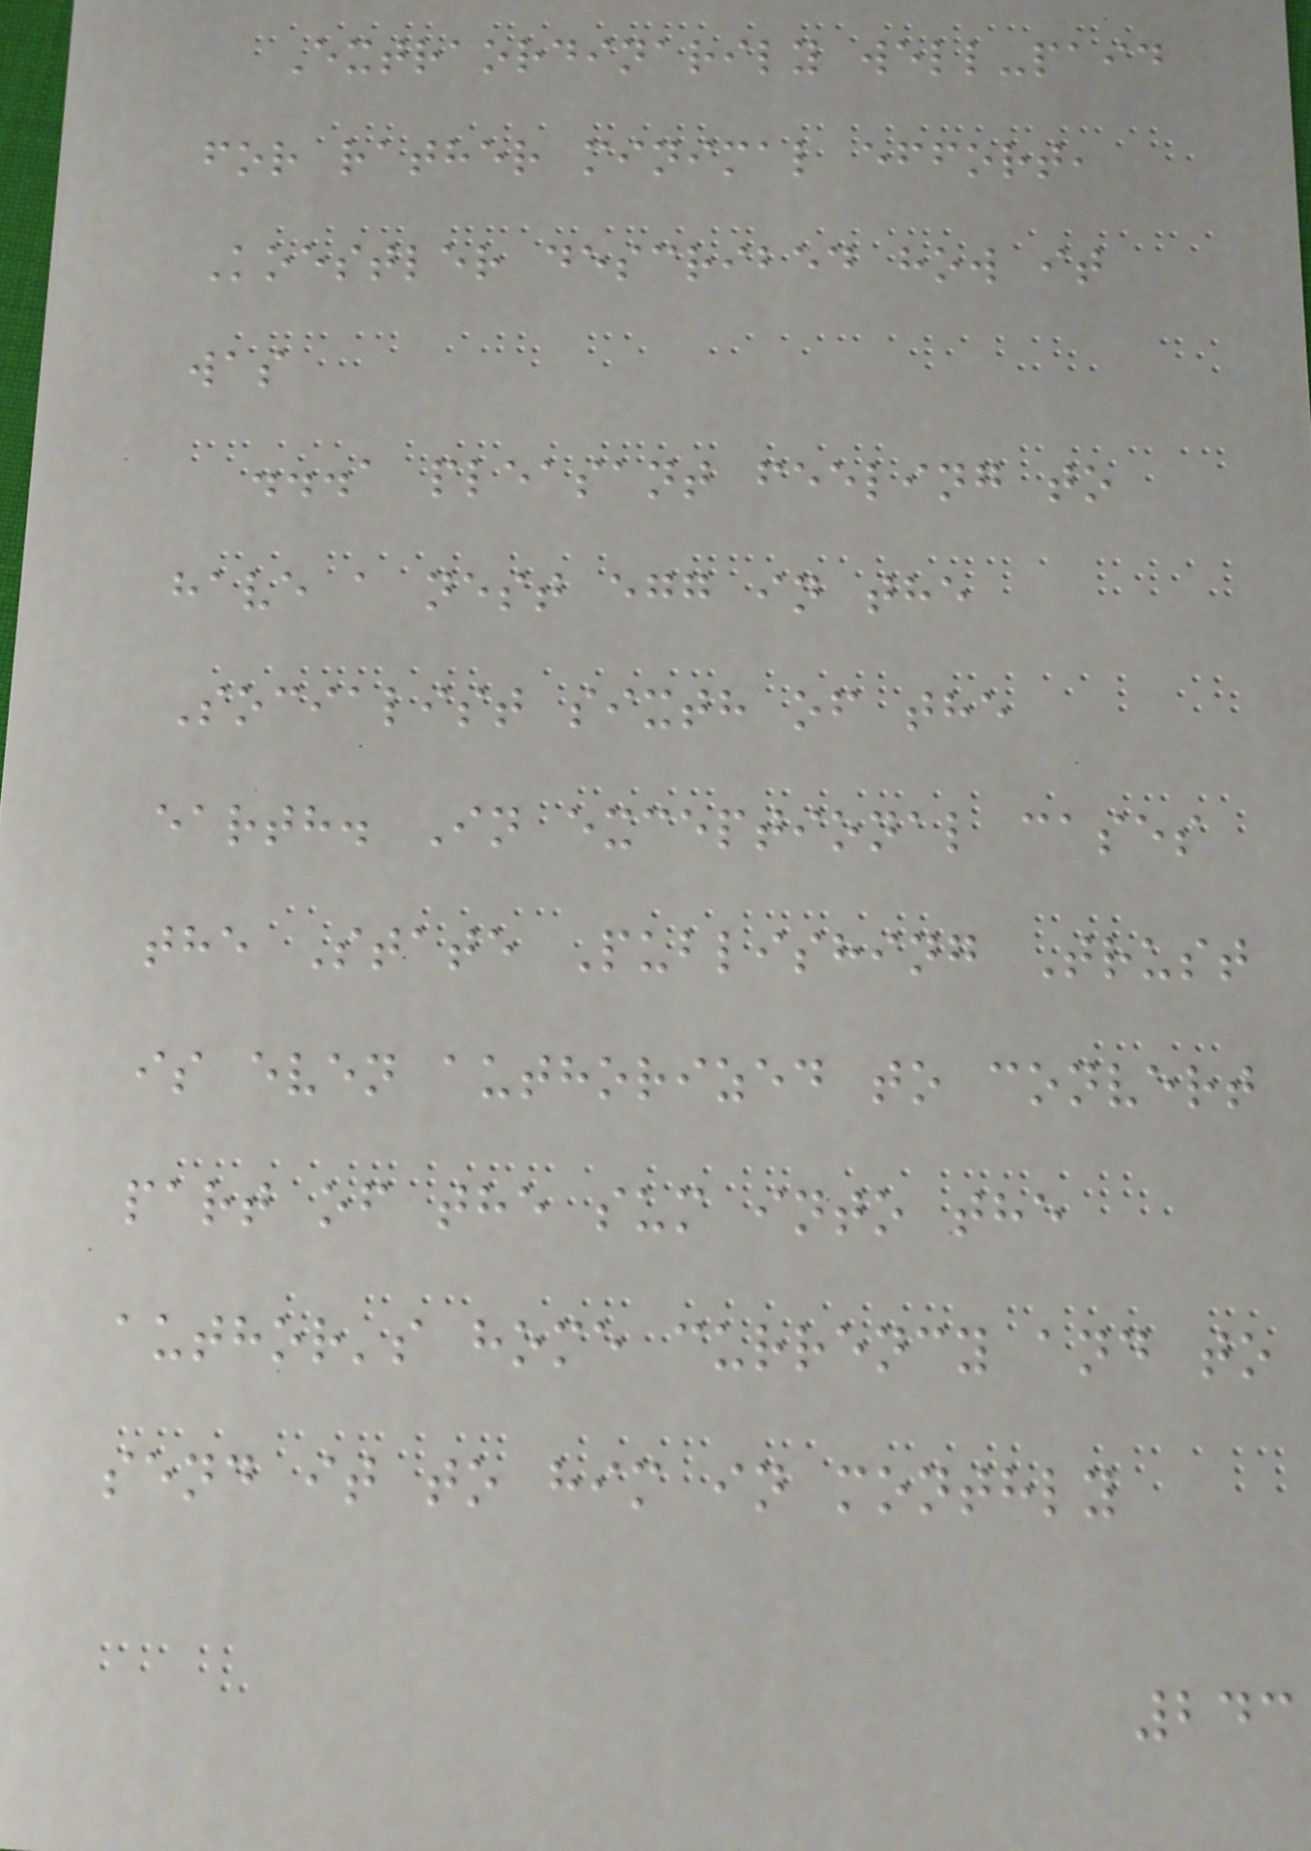Extraordinarily well-paid
for rather minimal effort,
Koestler described how it
was
...a pleasant feeling to
have a nest egg in the
Socialist sixth of the
earth. In exceptional cases
the State Publishing Trust
is even authorized to convert
part of the sum into the
author's home currency and to
send it to him in monthly
243
